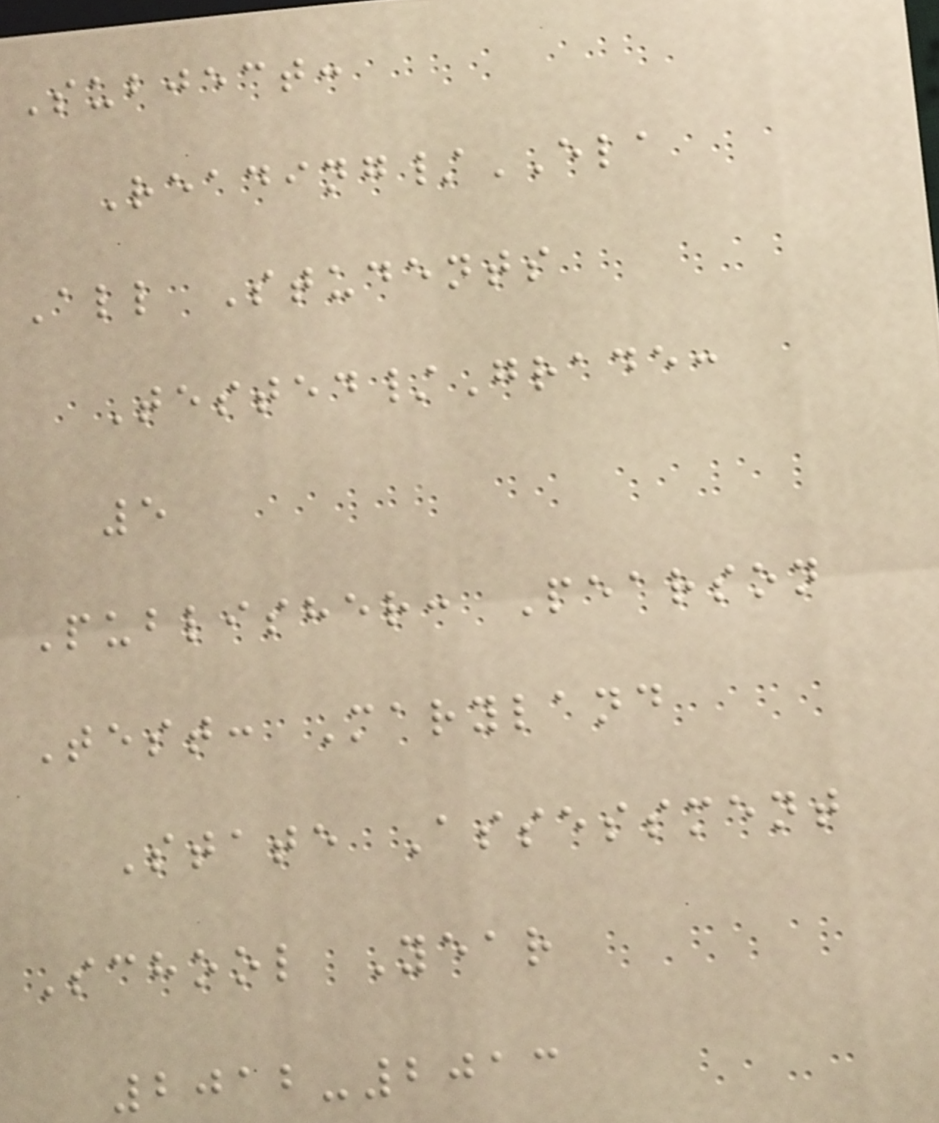Subject:
Reading/ELA
All Students
Tested/Grade:
5
Publisher: Pearson
Test: Maryland
State Assessment
School Year
2012-2013
